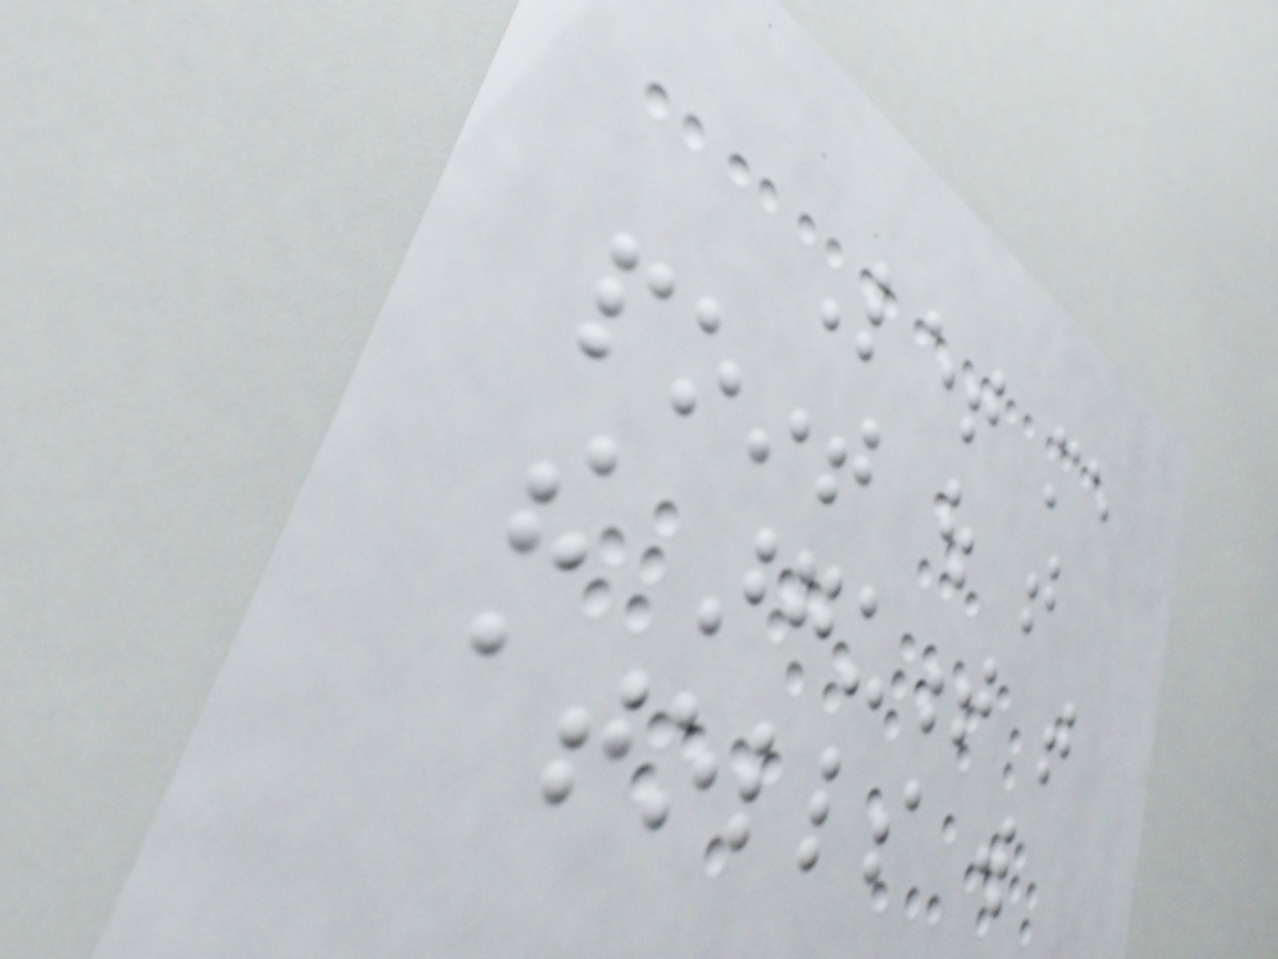Let me
point out that
the argument that
atolls will
